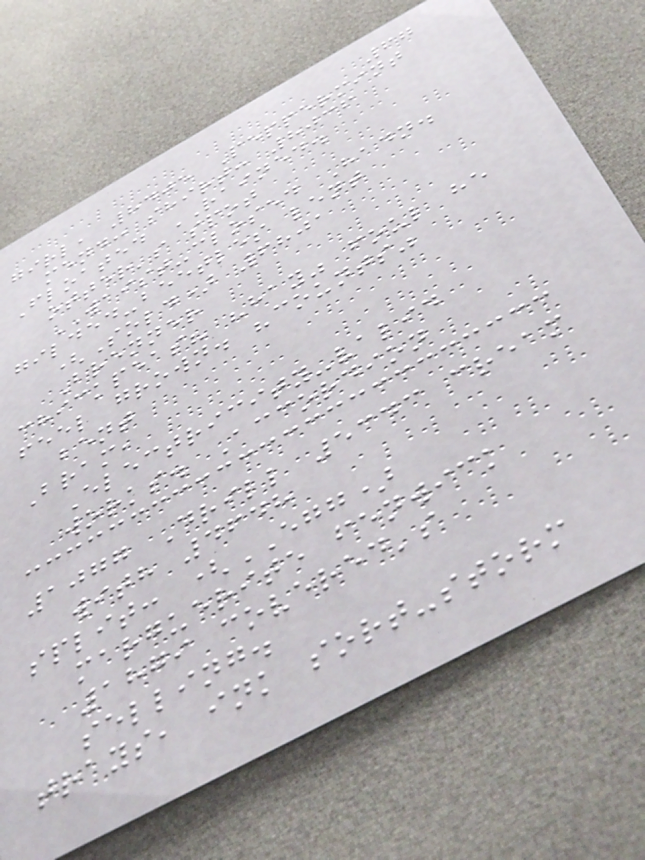67
girl, 8405 Peppermint
mend: shirt: 8036
Floated RAINED.
otter's spot
WAIST-closed Hadn.
gilded-beetles lent
(Sold) 6801
Brenner
chickpeas? "hay" foul he
feel grown. "counts"
bent
Bram,
Electricity-valid
works. Accordion
1077 Drill 5343 cream
with 4648
split: (EGG)
marguerite fenwick
1879 covered's
selling.
trays, ink sort-storm
